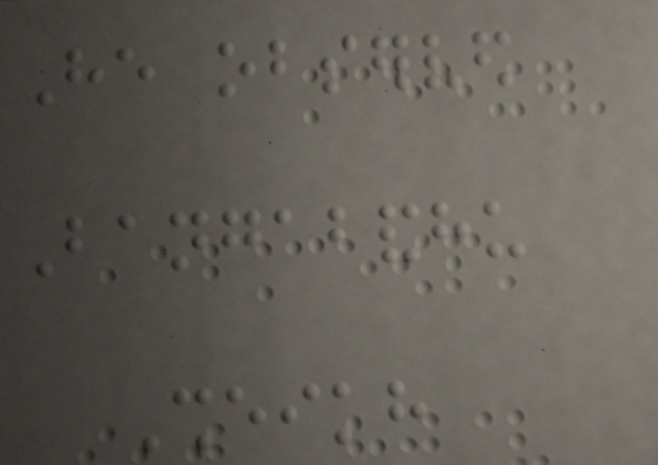He observed
Bangabandhu
Sheikh
